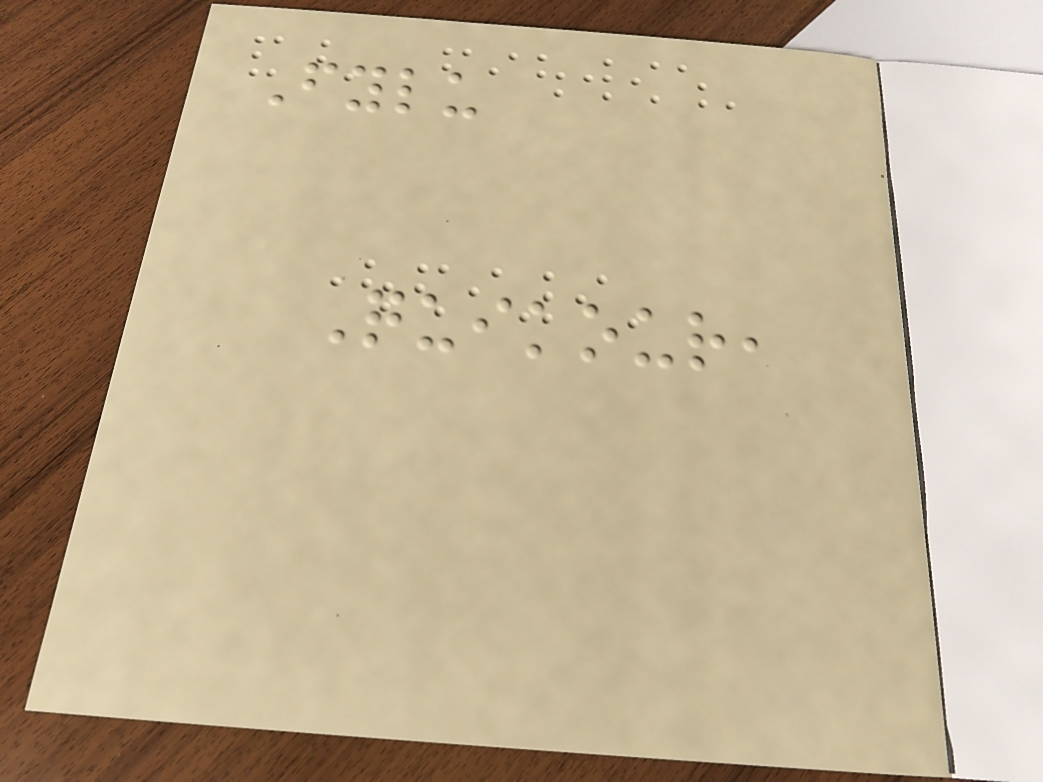Fylu
Quikour,
